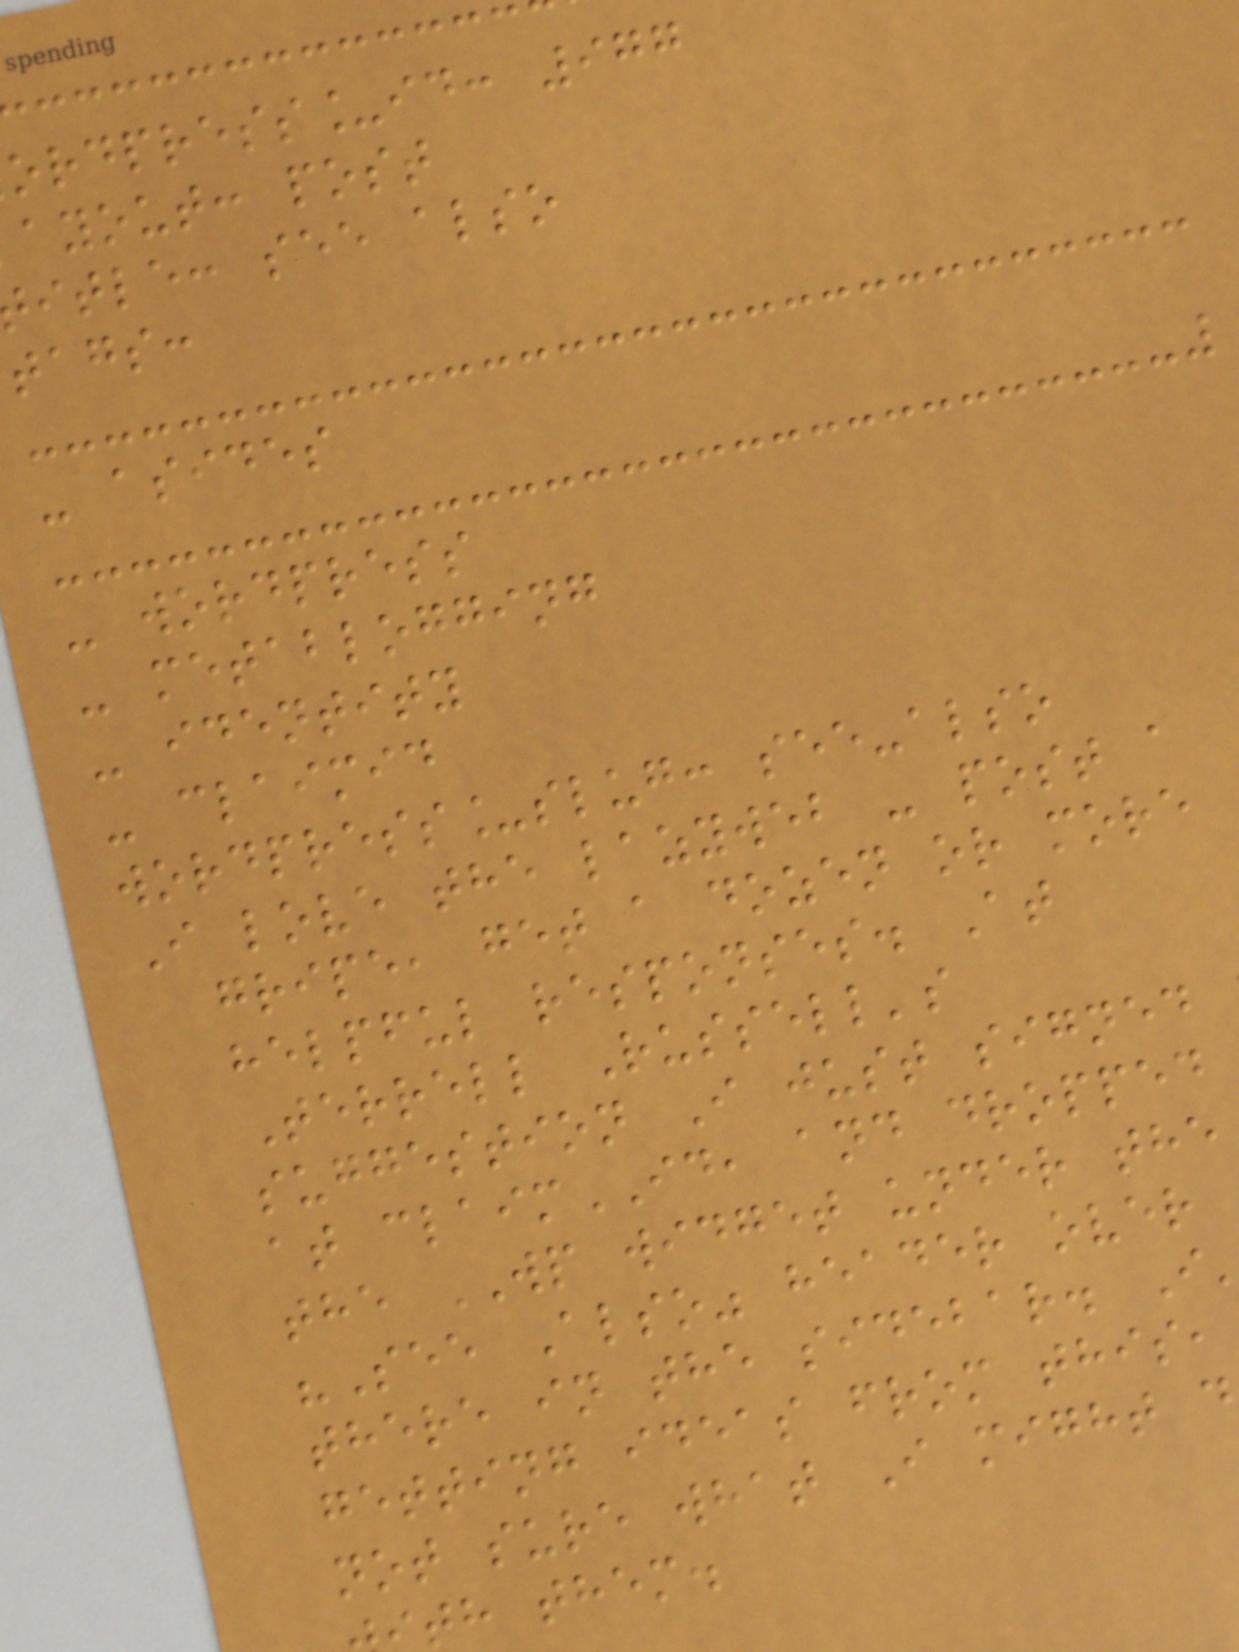ordpress_id: 977
ayout: post
itle: see also
tags:
- asides
- wordpress
- metablogging
- identity
- claimid
wordpress_slug: see-also
I love the lazyweb - post a
gripe, get a dozen or more
helpful responses. At
Terrell Russell's
suggestion I just signed
at claimID, and dropped
the WP widget under the
"See Also" header over
there in the sidebar. I
getting ideas from this,
not sure what I might d
th them.
